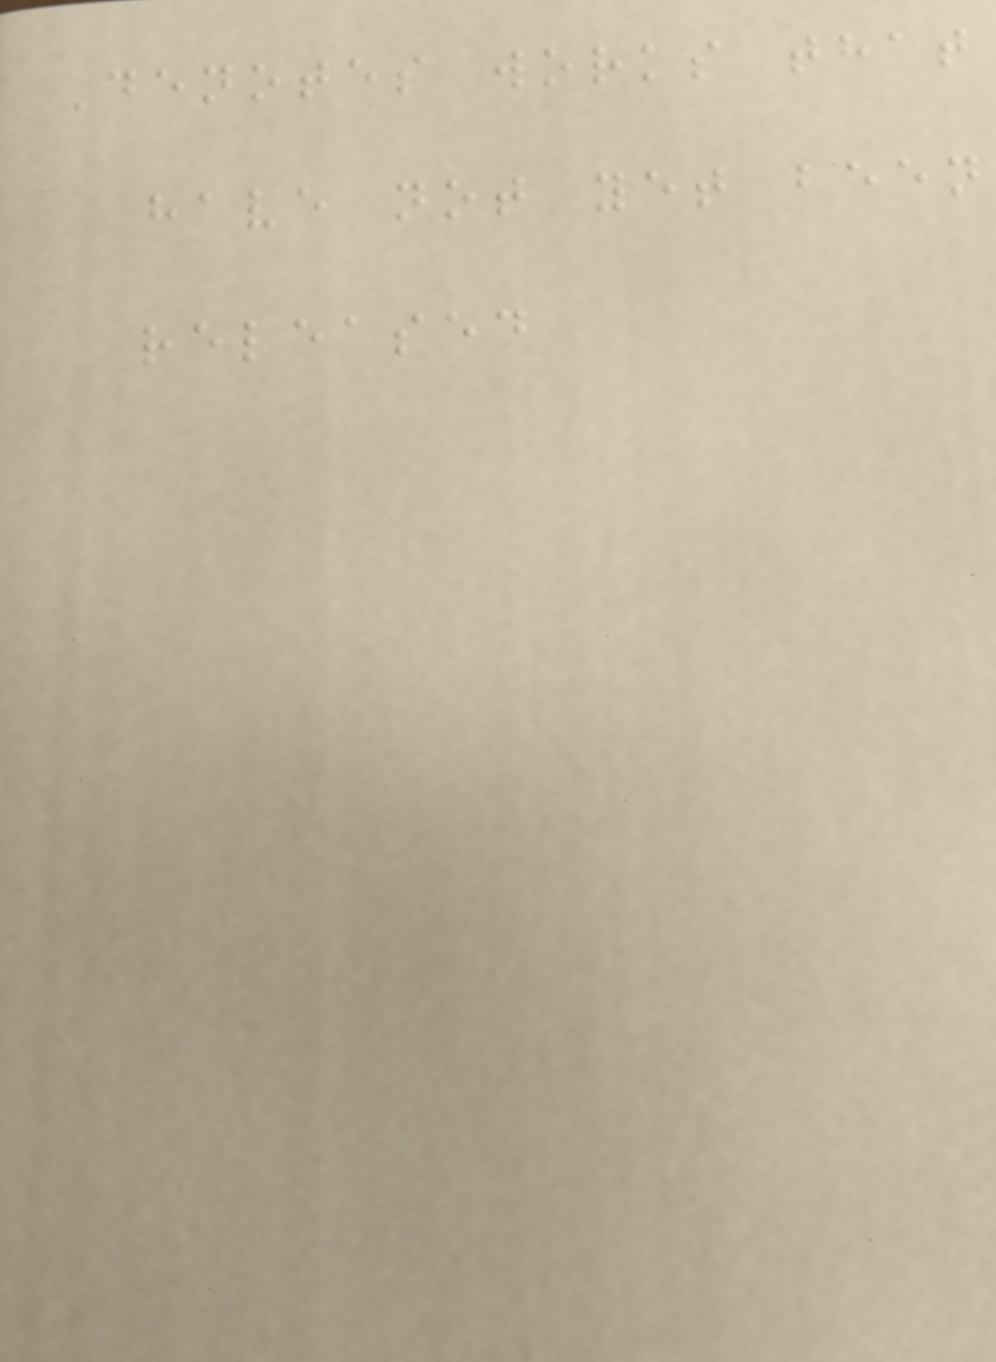Denotes works that
have not yet been
released
